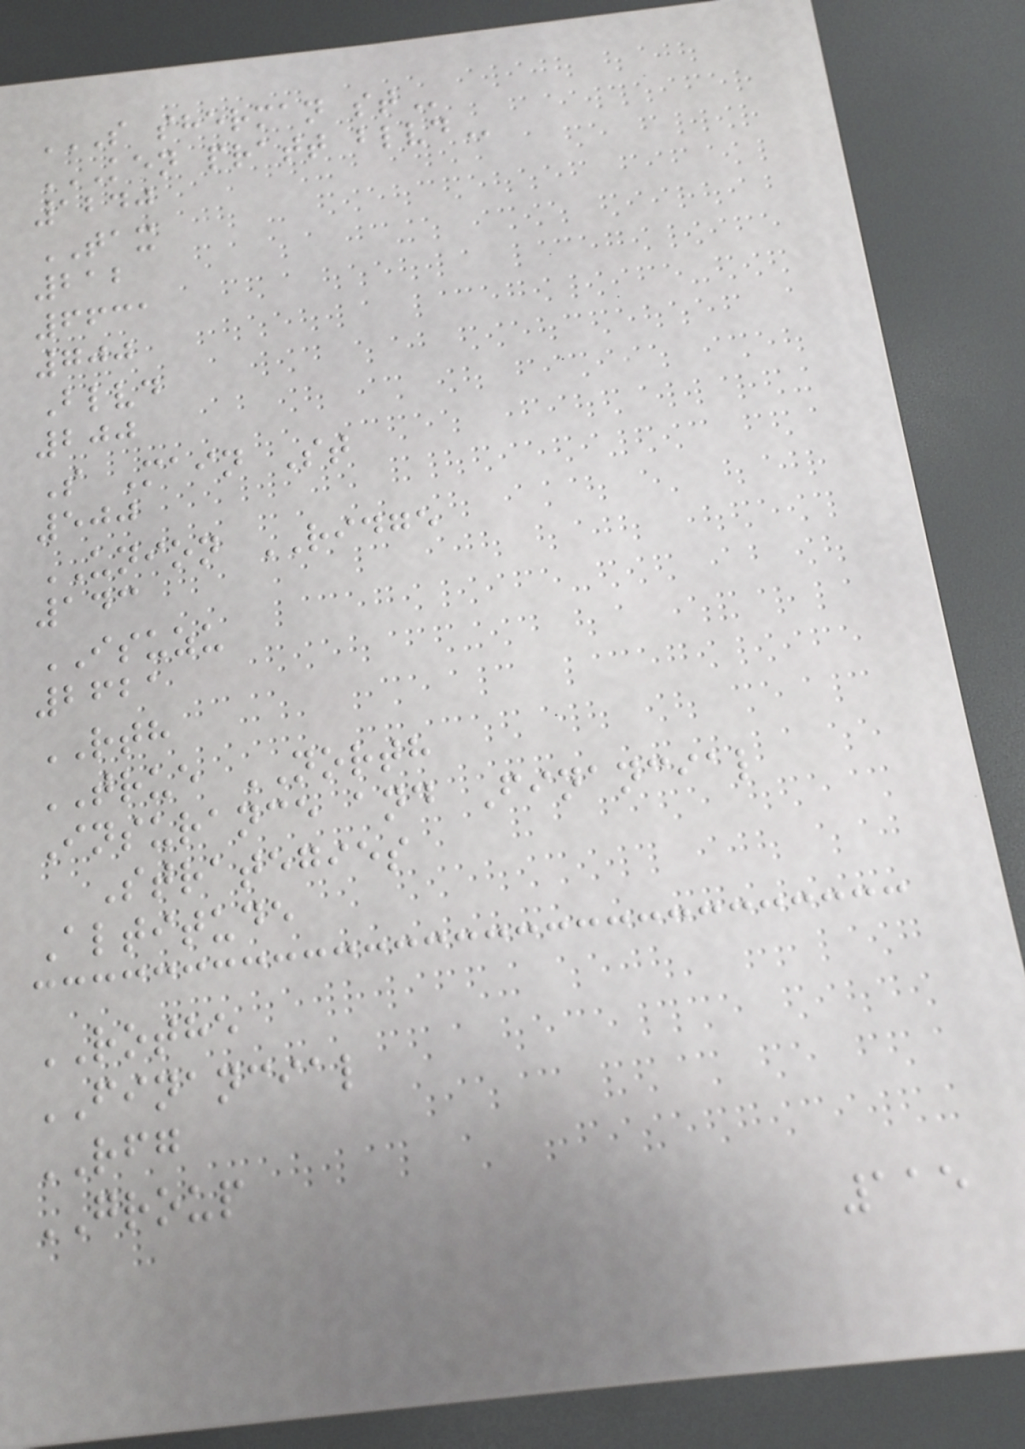S SHERMAN ST
KEN PRATT BLVD
1240
TAX
212
6631
700
Blvd
200
S Main St
500
UNION RIDGE
143
ISUZU
2621
RTH
TRUE NORTH
Insurance and Financial
Strategies
Altitude
ROTHE
FINANCIAL
RFG
GROUP
115
